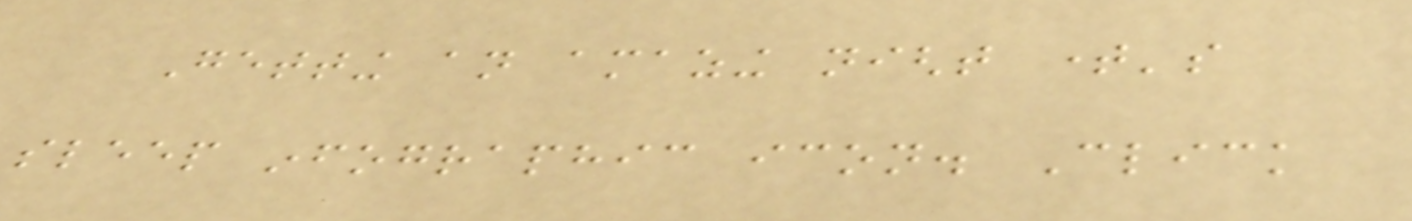Getting an amazing night time's
sleep infographic icon. Click
